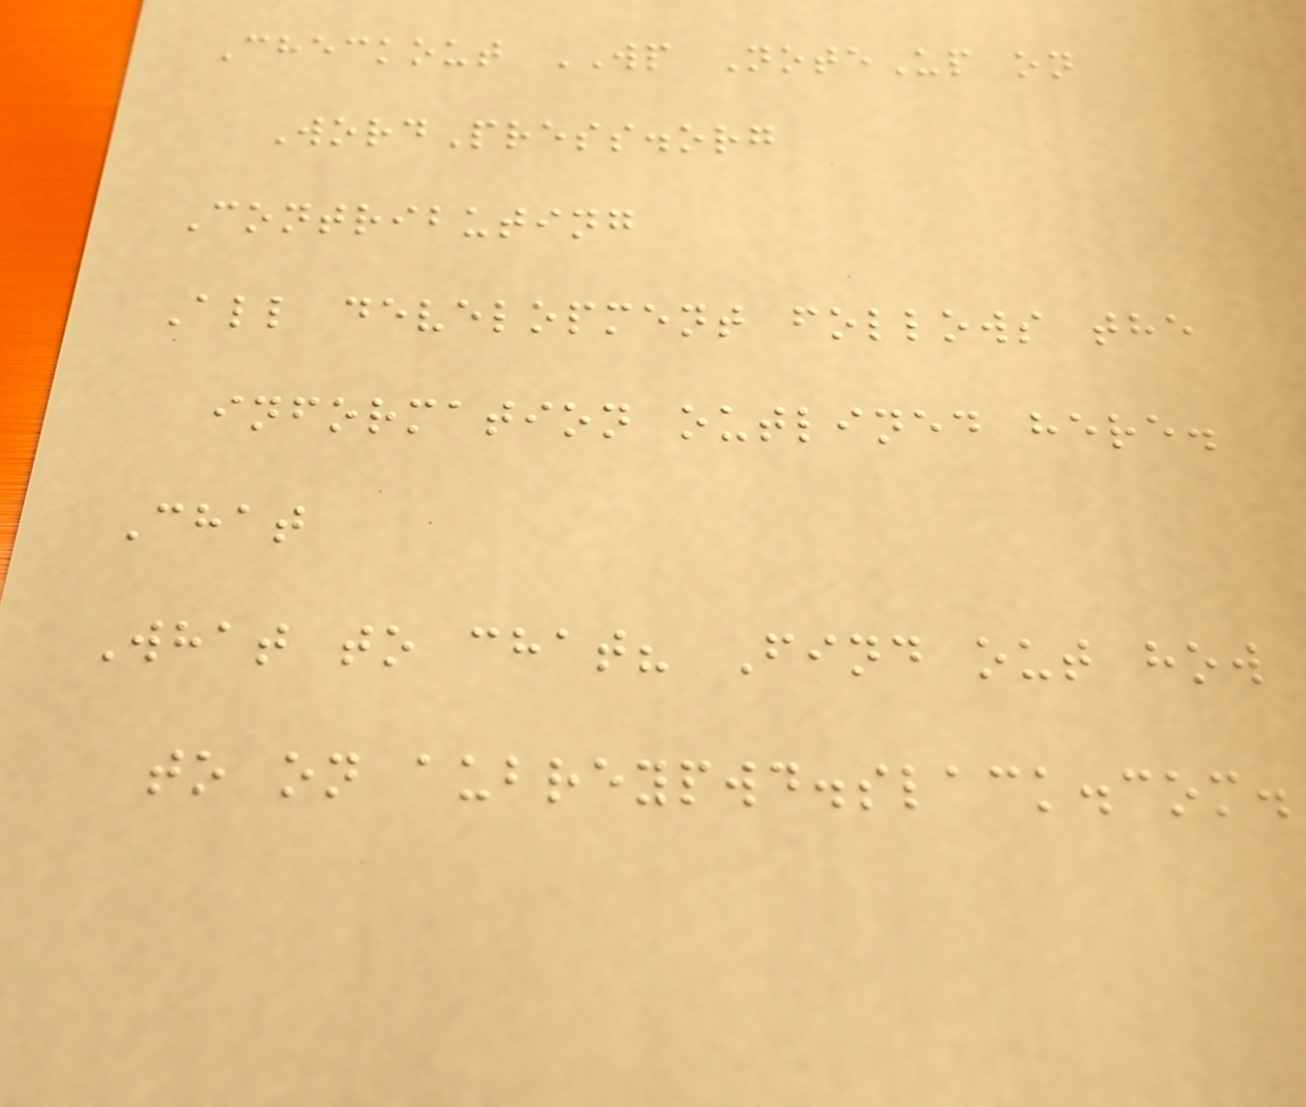Checkout WP NoteUp on
WordPress.org
Contributing
All development follows the
information outlined here.
Chat
What to chat? Find out how
to on aubreypwd.slack.com.
